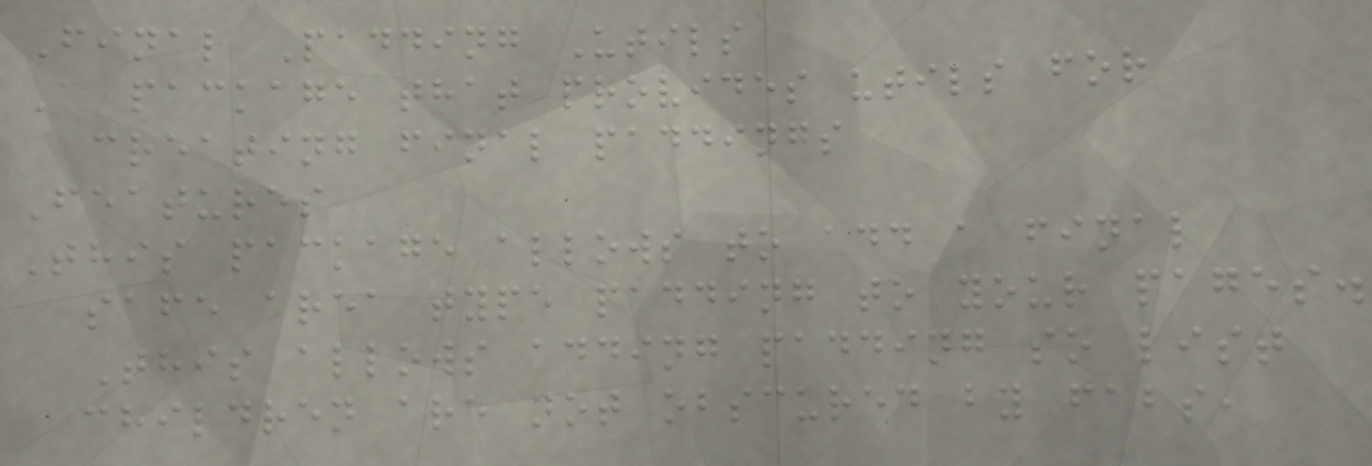Final Padding Utils
A package that provides utils for
creating final paddings
Features
This package allows to add a final
safe area type padding to your pages.
This allows adding padding so list
children are not obscured by fabs,
